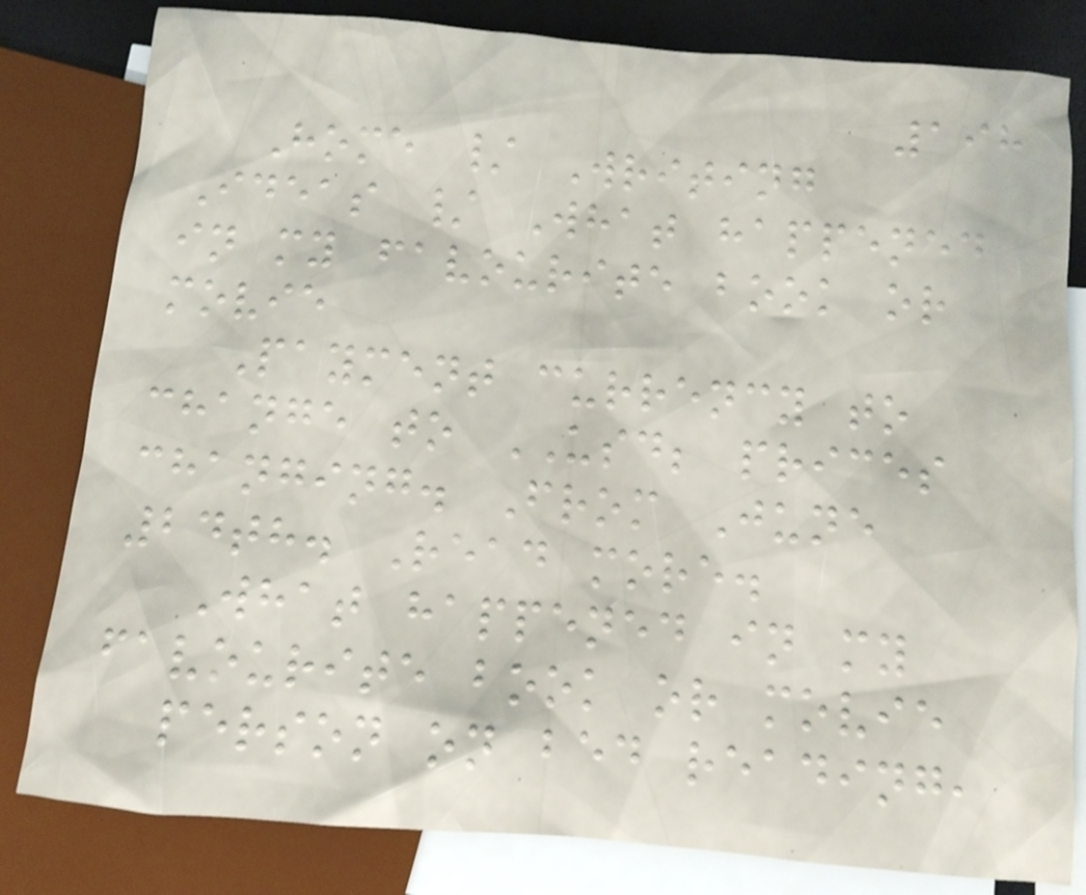198
Home / Writing
Ideas / What happened
in my favourite book or
movie
Payment currency to
change to USD; prices
changing. From June
24th. Read more.
What happened in my
favourite book or movie
person on bed reading,
